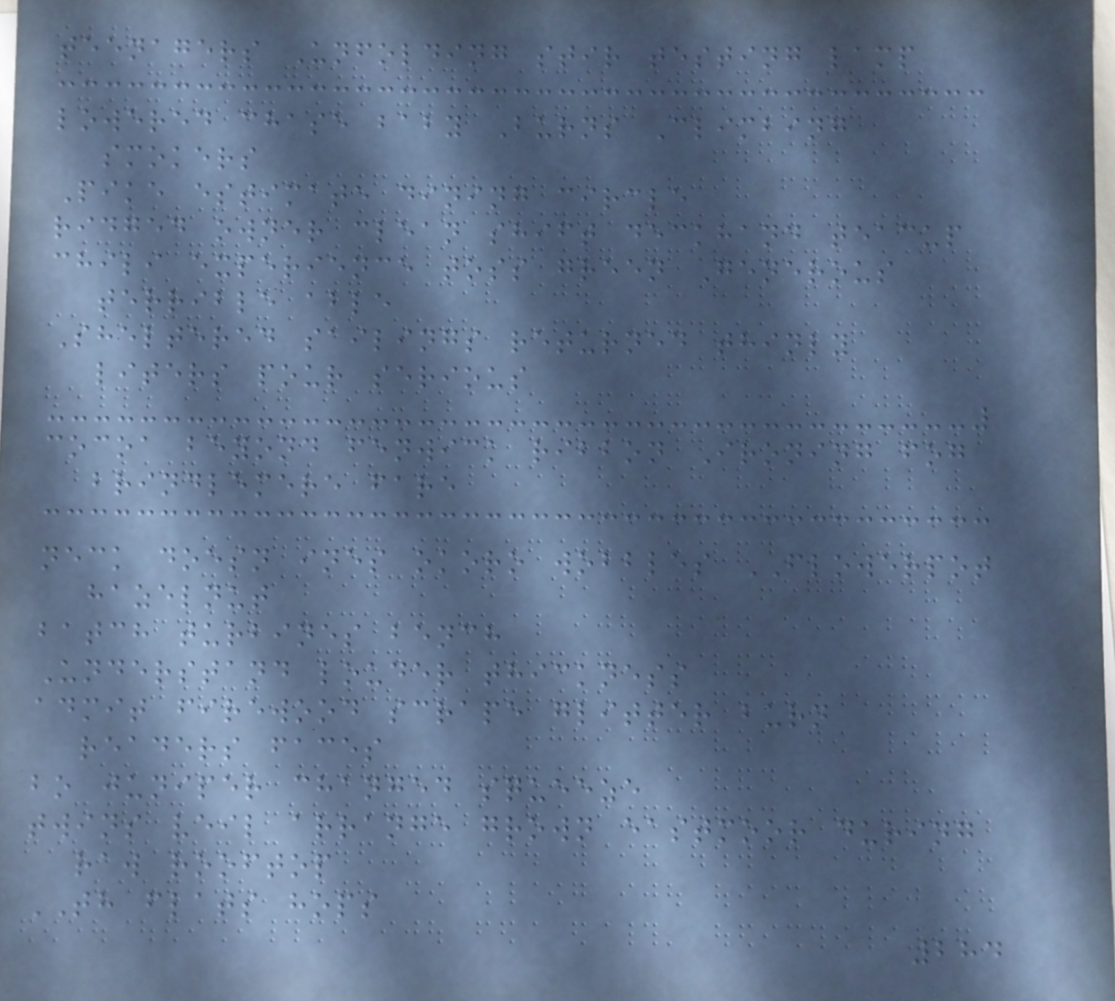teenagers Unfolding stir testing lamp
lowered chase baby Burns Climbing
smokers
Pike estimate dining circle
ridged owner clean shift deckhand teacup
chili experience toss green Generous
terrible able
Sheltered sailings returned thinly
liters pour serious
cocoa beyond fenwick ribbon Ironing fog
brindlemere fare
neck doesn ines okoro wobbles FLOWERPOT
hazelnut
batch turbines bench
Understand louder thickness
admit firewood scrape glitter burn
readers faces
bo juniper changed squeeze
twins veil arrange grown eastmoor during
raw rooftop
TH flats hops
284
